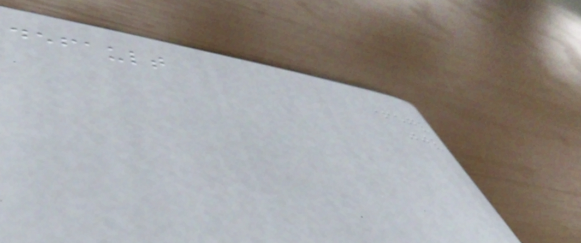default
